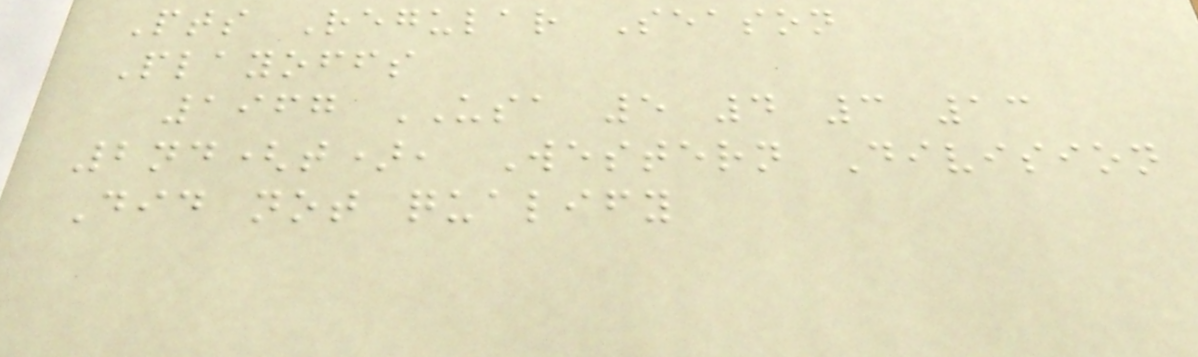Pts Regular Season
Playoffs
1967 USA 5 4 3 13
2nd(t), Western Division
Did not qualify
